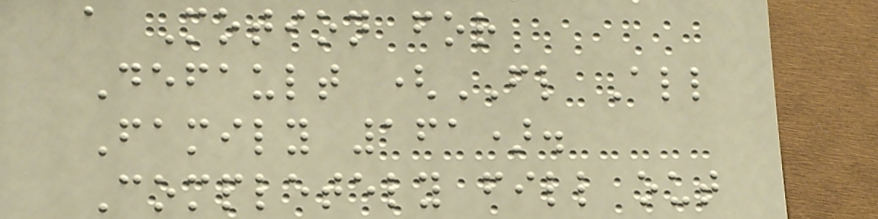a Motion for
Default (FL All
Family 161).
Completely fill out
